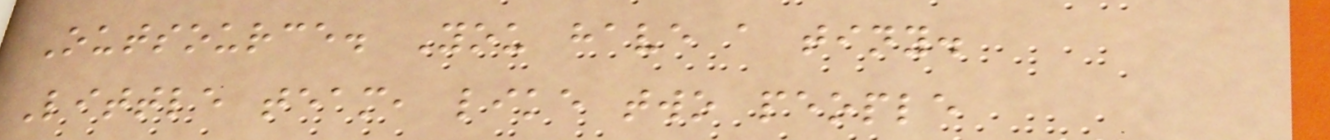Outsource. You have a tiny.
Little team, like two people
